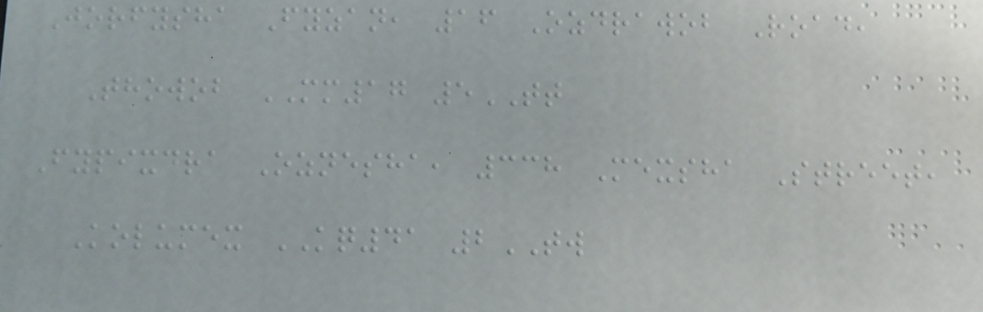Jorfysha Fyzan, 16 Ozdrawob Road,
Thowob MM17 5TT
Fypixdra Oznesha, 338 Mexsha Street,
Kolumex KQ41 2TW
